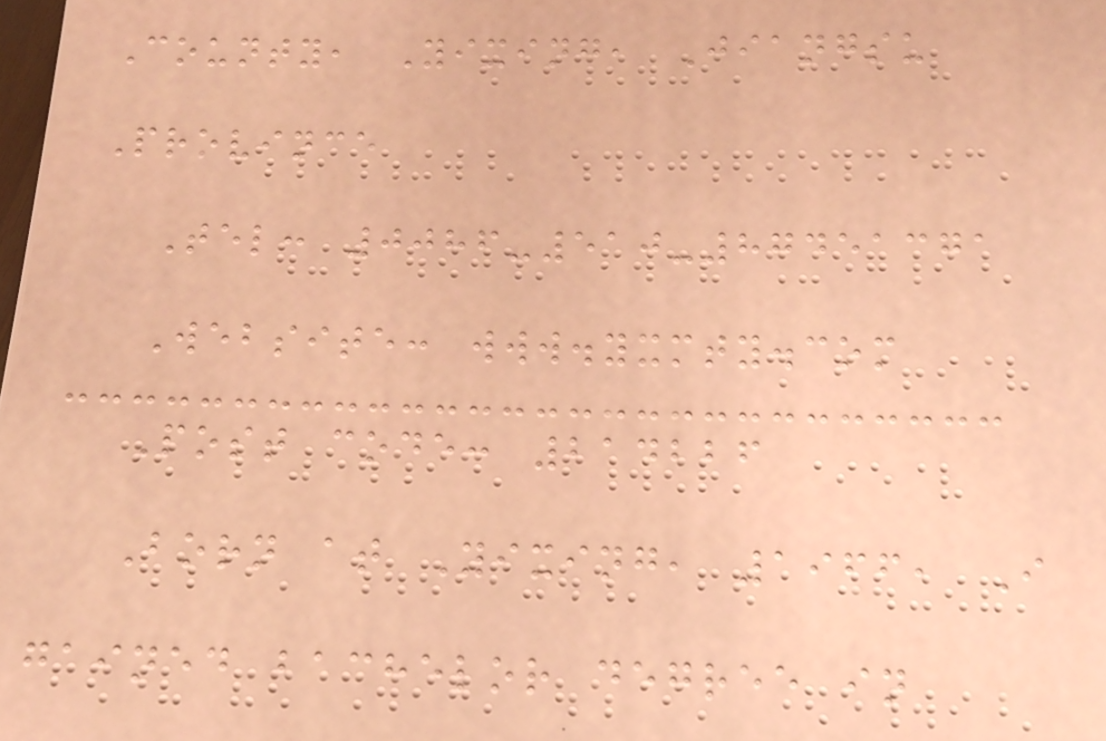County, Yixing, Jiangsu
Province
Tel: 0086-510-87451371
Website: www.yxmty.com
Post code: 214226
Born at Yixing, 1966, I
gained bachelor degree in
